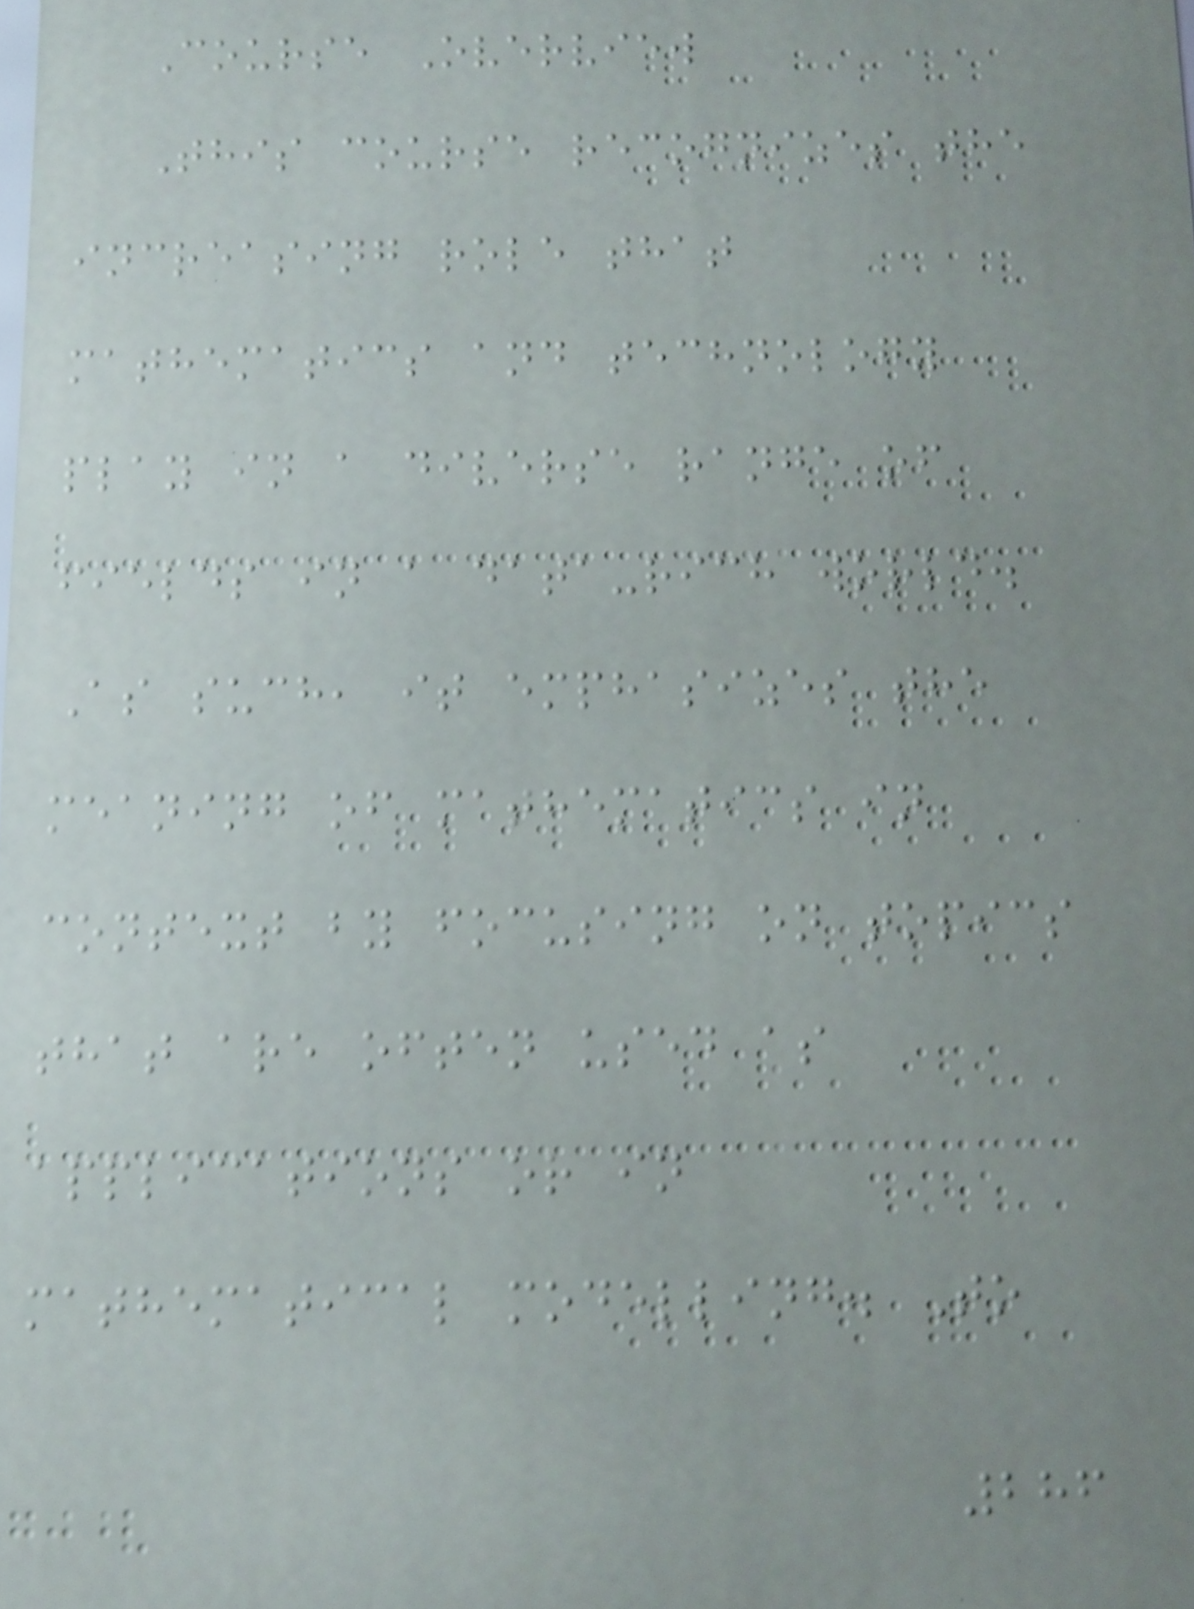Course Overview
This course recognizes the
increasing role that
mathematics and technology
play in a diverse range of
fields in a data-rich world.
As such, it emphasizes the
meaning of mathematics in
context by focusing on topics
that are often used as
applications or in
mathematical modelling. To
286
